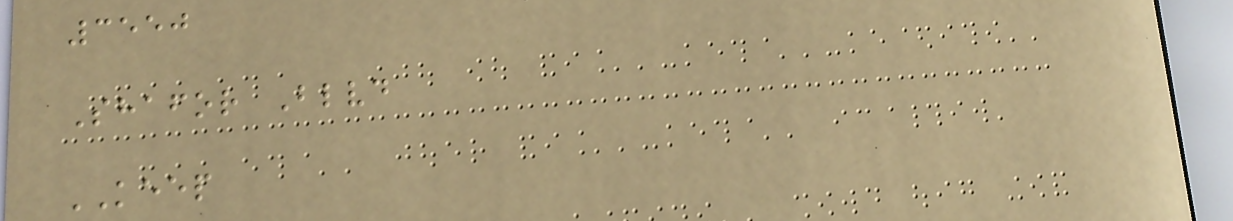3550
Shafor Blvd
KEEP
